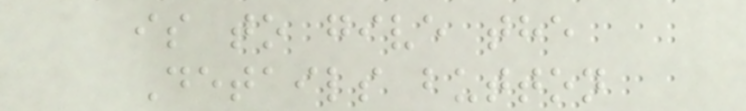is to give the
Details button
